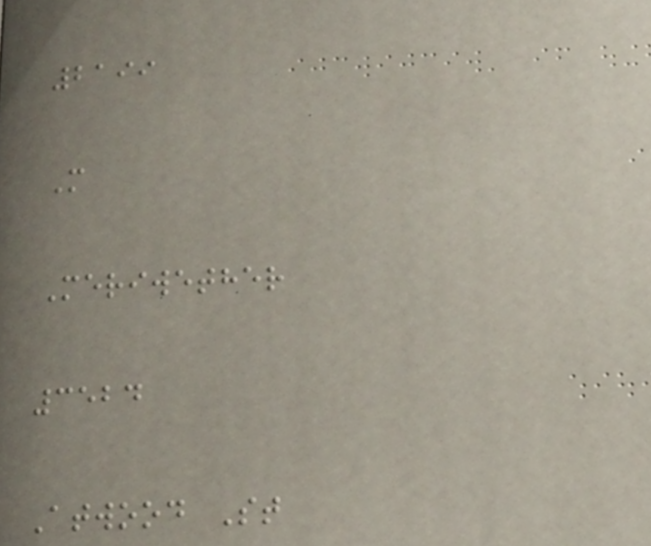2199
M
Meriwether
3524
Atwood St
